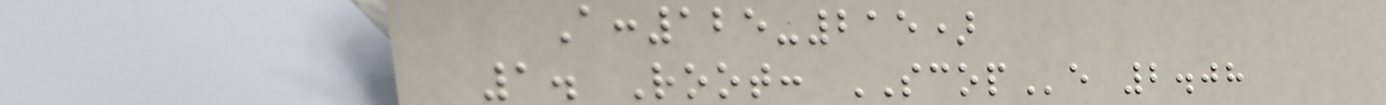A:125-215)
1. Root: SCOPe 2.08
